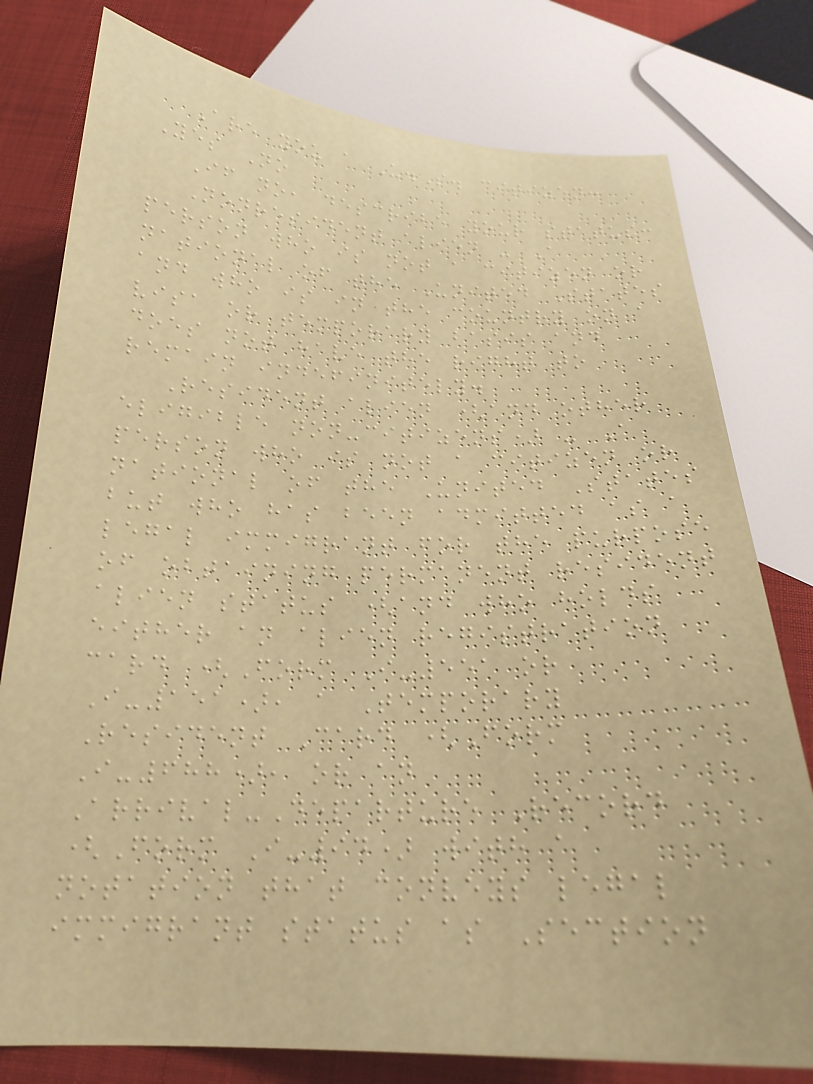Are you a U.S. citizen:
Yes No
If no, describe your status:
Nonresident alien - A
person who is not a citizen or
national of the United States
and who is in the country on a
visa or temporary basis and
does not have the right to
remain indefinitely.
Resident alien (and other
eligible non-citizens) - A
person who is not a citizen or
national of the United States
but who has been admitted as a
legal immigrant for the purpose
of obtaining permanent resident
alien status (and who holds
either an alien registration
card (Form I-551 or
I-151), a Temporary
Resident Card (Form
I-688), or an
Arrival-Departure Record
(Form I-94) with a
notation that conveys legal
immigrant status as Section
